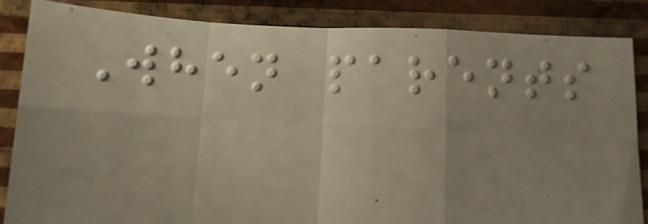When parents
